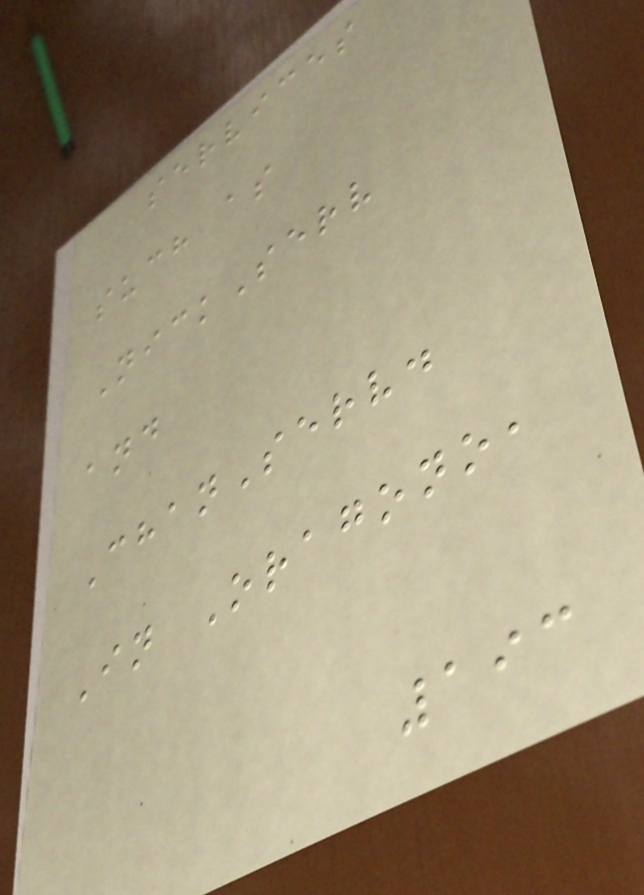services
such as
NickServ
and
ChanServ.
In Oragono,
193
